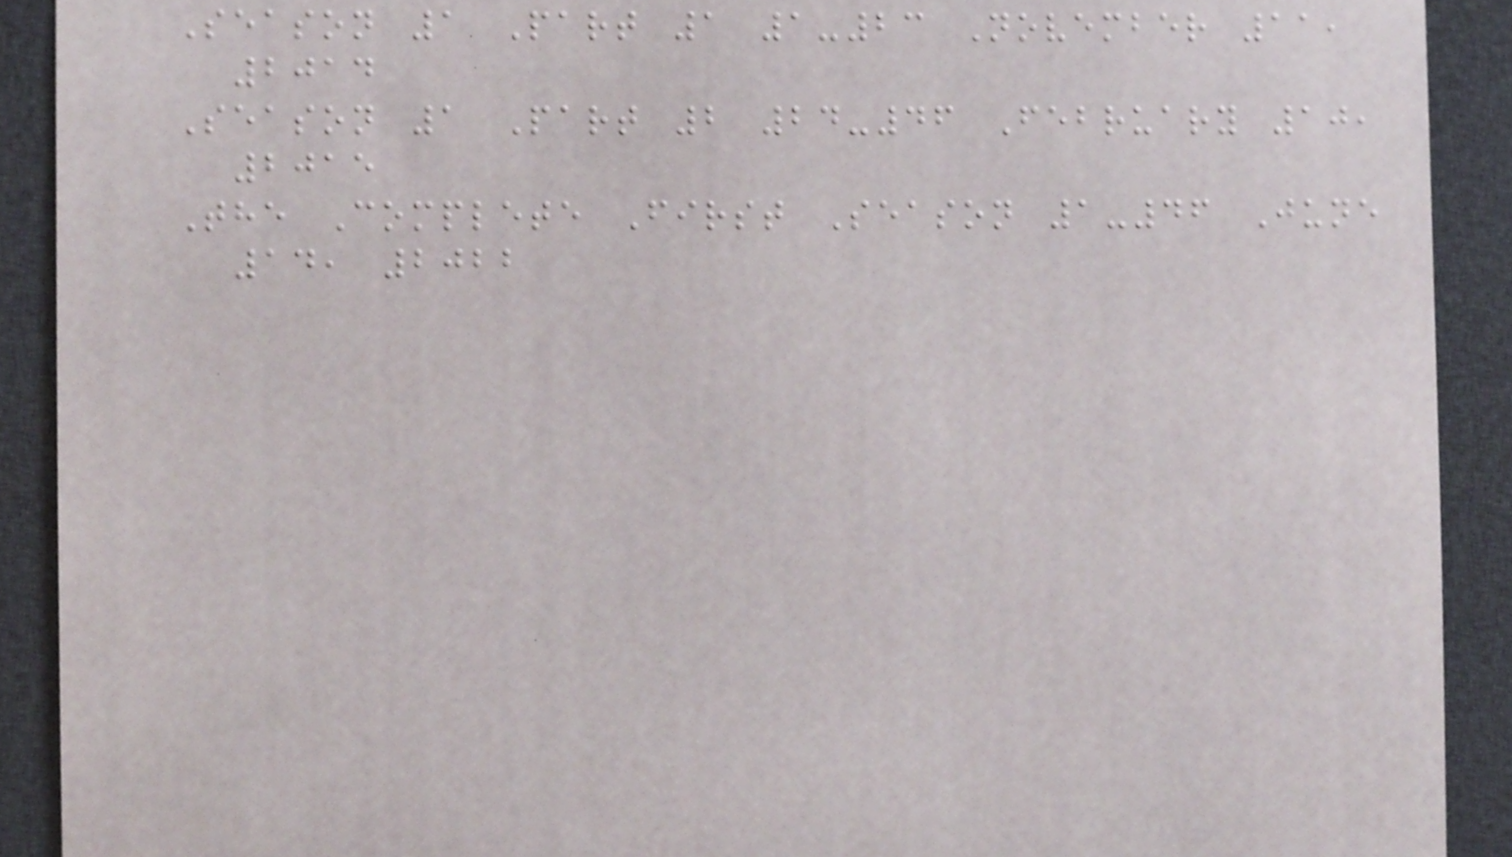Season 1 Part 1 1-23 November 11,
2014
Season 1 Part 2 24-46 February 10,
2015
The Complete First Season 1-46 June
14, 2022
